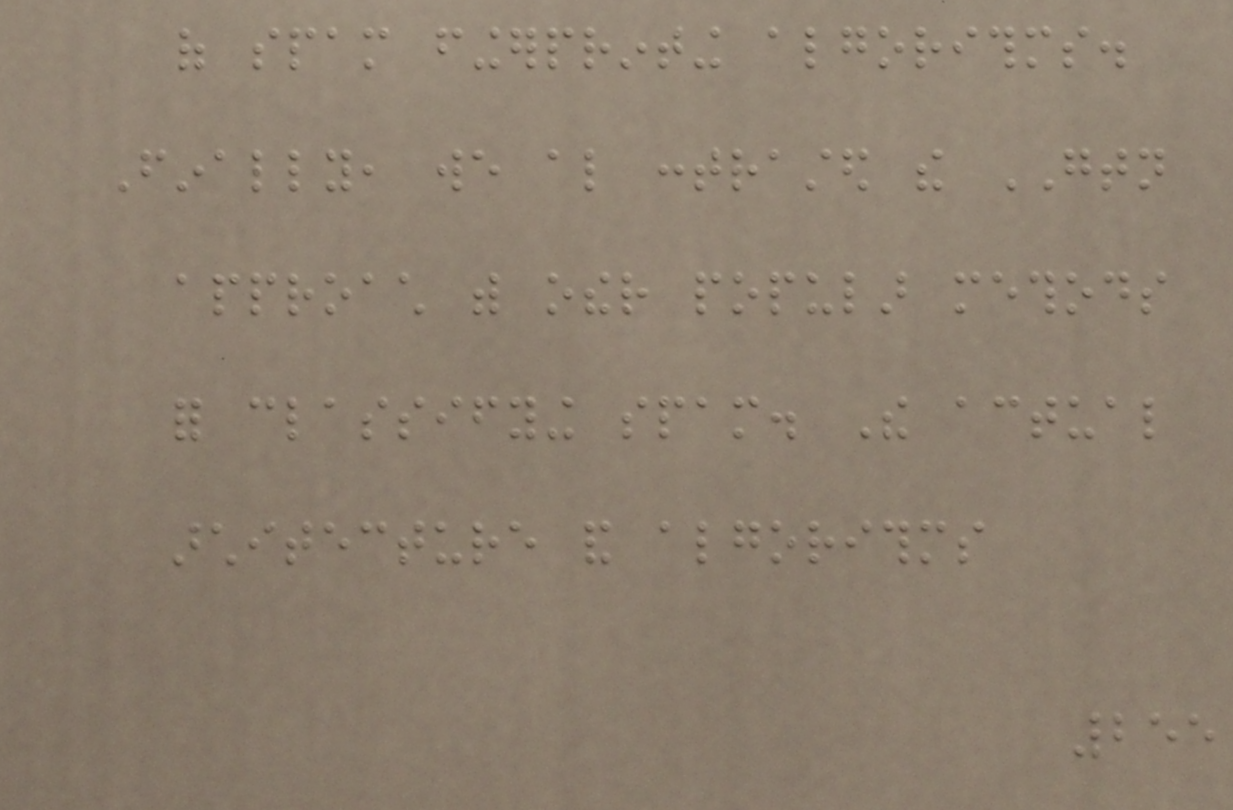of spam fingerprinting algorithms.
Finally, we also contrasted the GTN
approach with other popular methods
for classifying spam. The actual
architecture and algorithms
255
